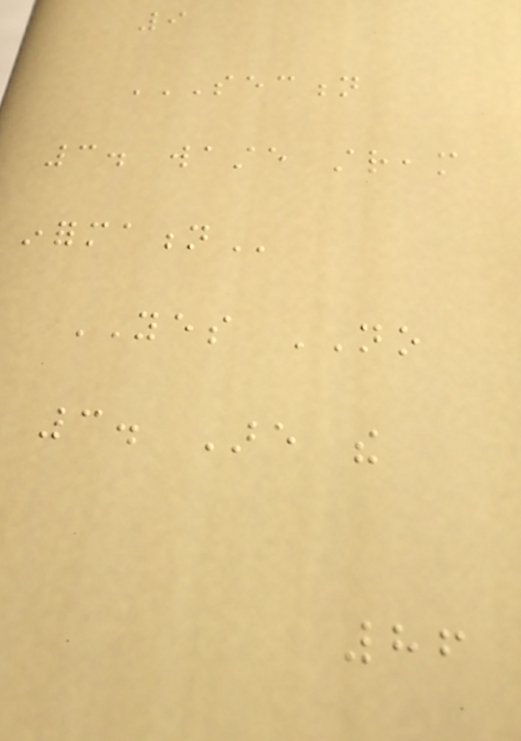9
SECTION
3. WASTE STREAM
INFORMATION
YES NO
3. Are the
86
